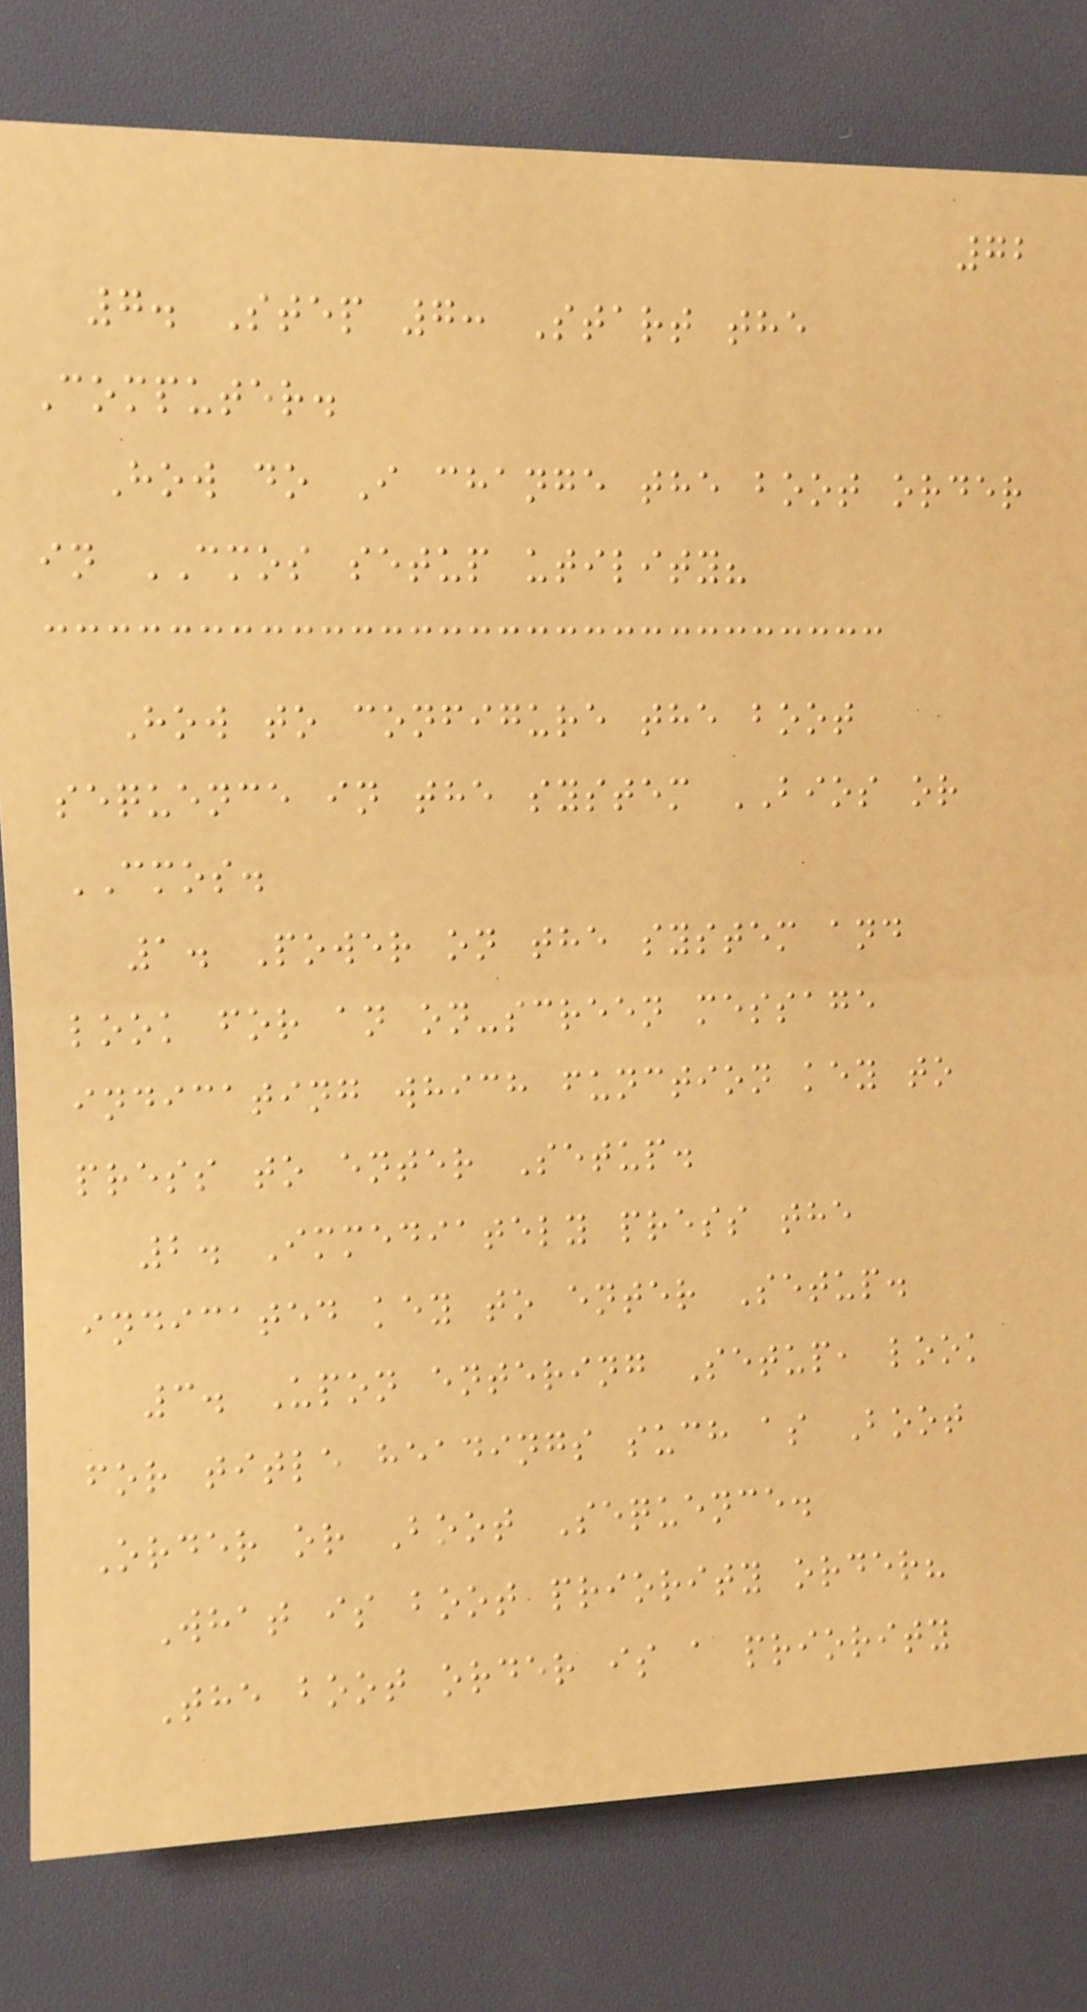72
7. Step 7: Start the
Computer.
How do I change the boot order
in CMOS setup utility?
How to configure the boot
sequence in the system BIOS or
CMOS.
1. Power on the system and
look for an on-screen message
indicating which function key to
press to enter Setup.
2. Immediately press the
indicated key to enter Setup.
3. Upon entering Setup, look
for title headings such as Boot
Order or Boot Sequence.
What is boot priority order?
The boot order is a priority
